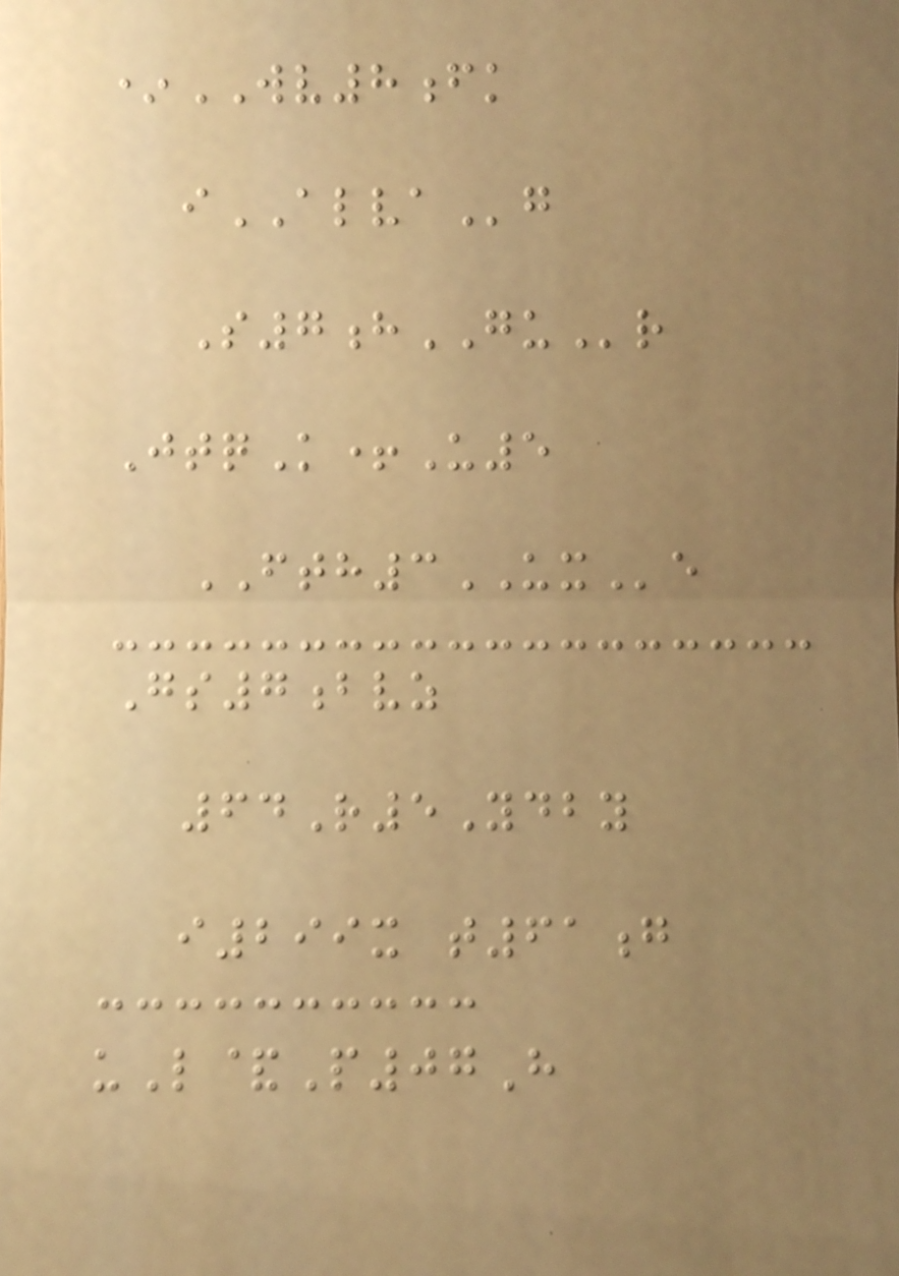*WV8fk
iALVAg
S7hGUr
JtqK+U5
FTH3UXe
Gs7bvz
64R5Ydby
i299x t61g
uL&P07H
